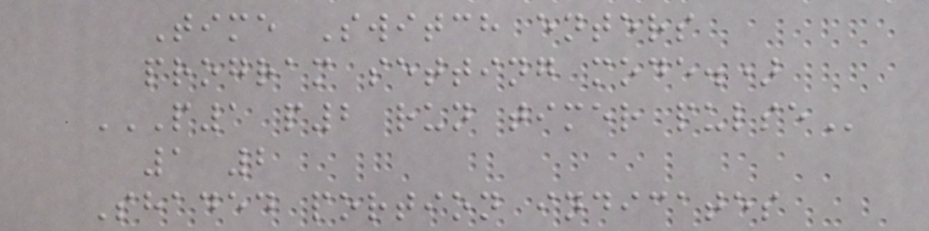Time Switch enters
program setting mode.)
P1 P2 RUN TIMER PULSE
1 2
Shaded portion indicates
